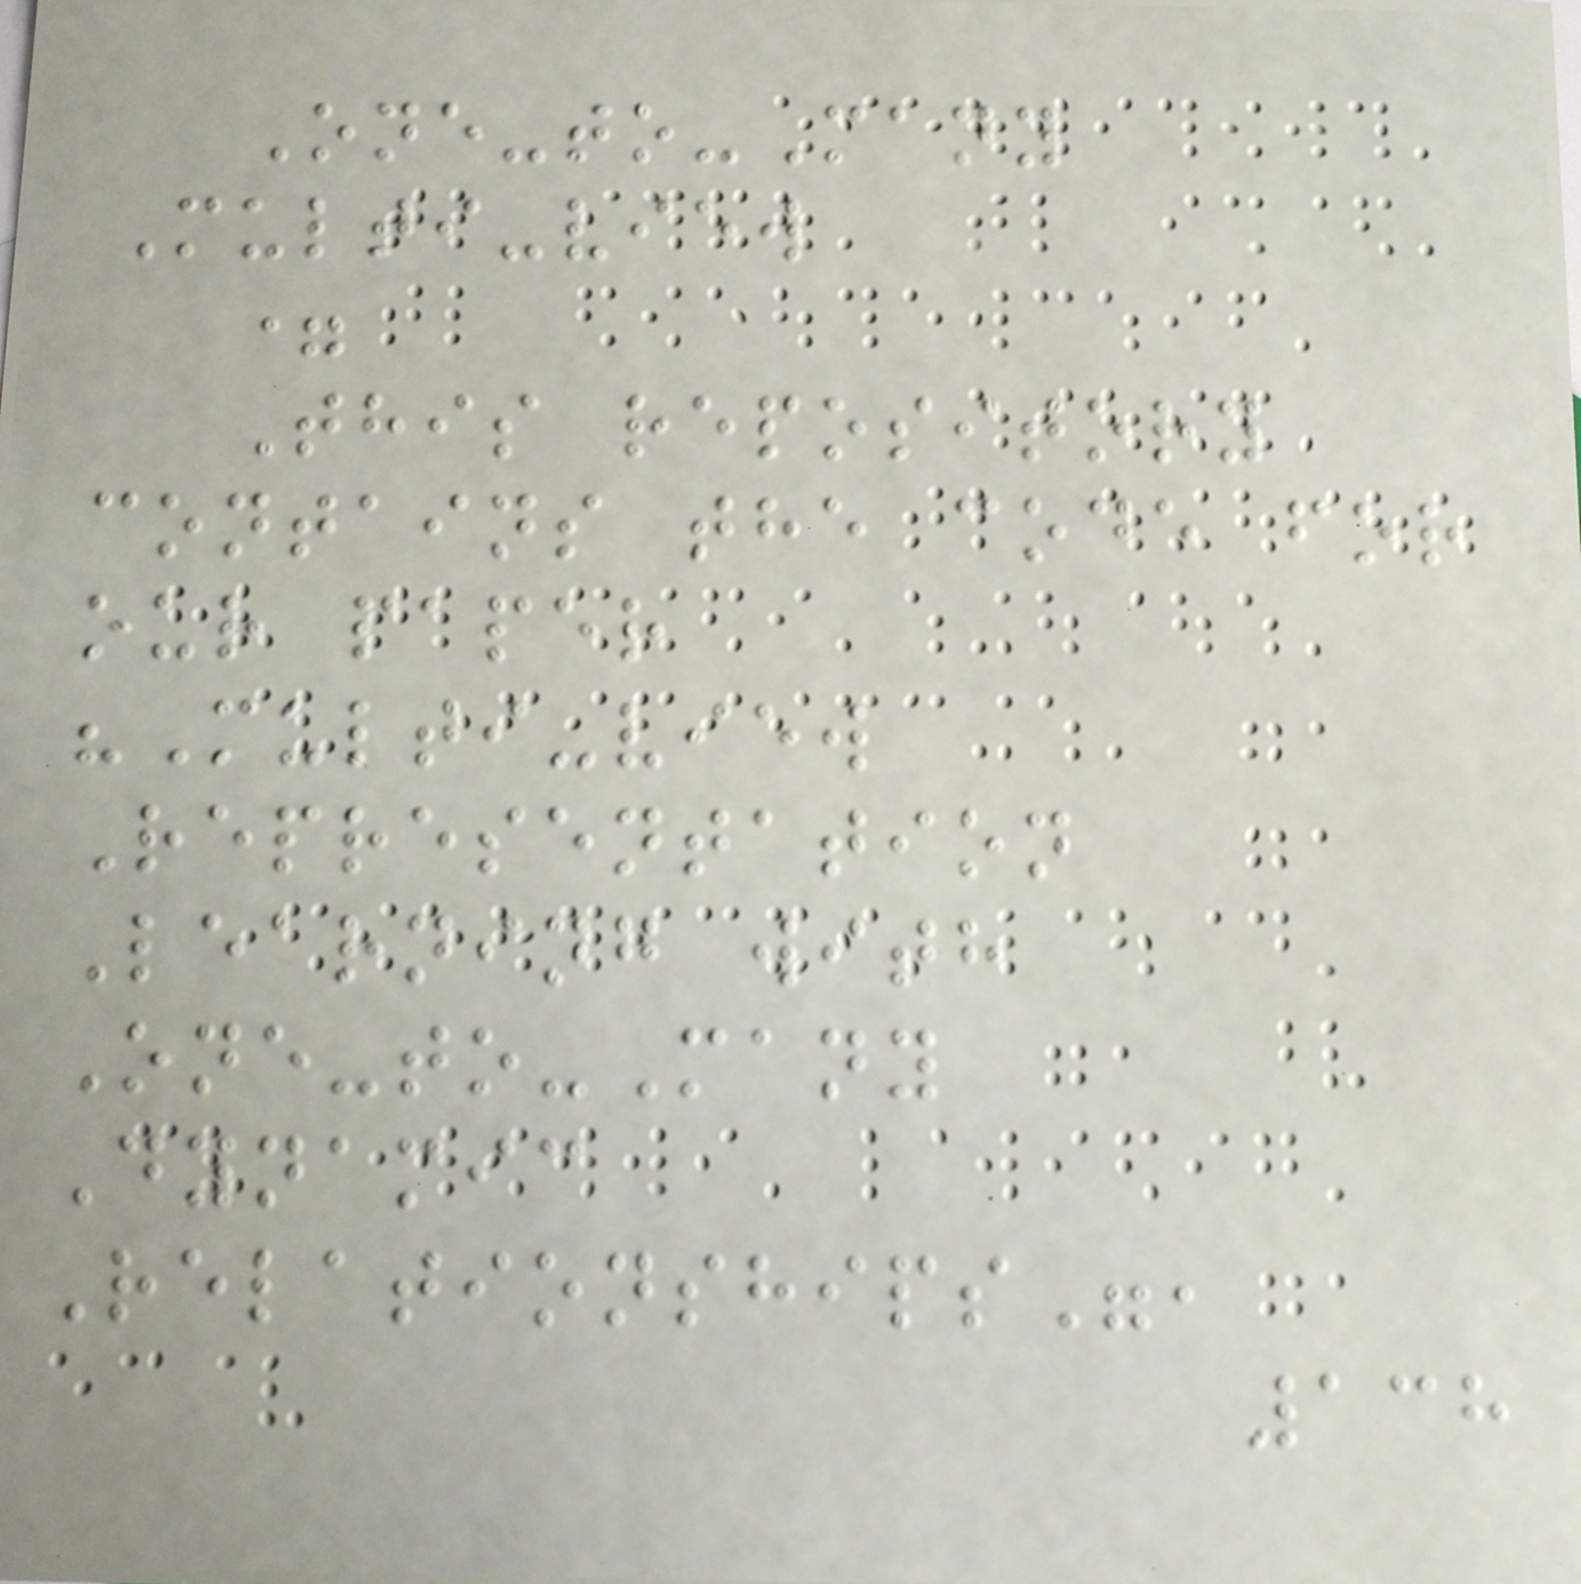One-to-Many
Multi-view
=
This repository
contains the code for
our paper
"Multi-view
Representation
Learning with
One-to-Many
Dynamic
Relationships",
138
